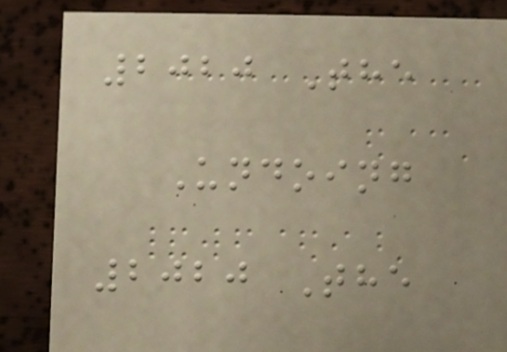2020 The
Undoing
2020 The
